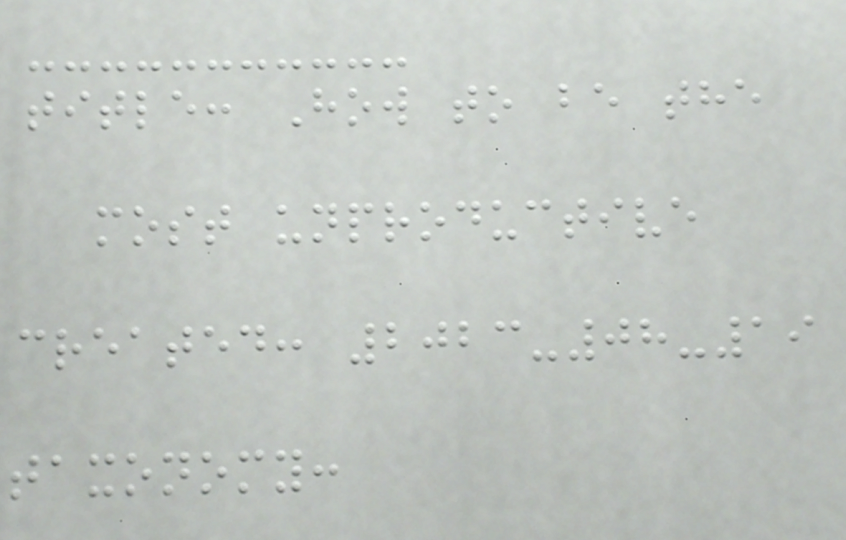title: How to be the
most unproductive
created: 2023-08-19
taxonomy:
